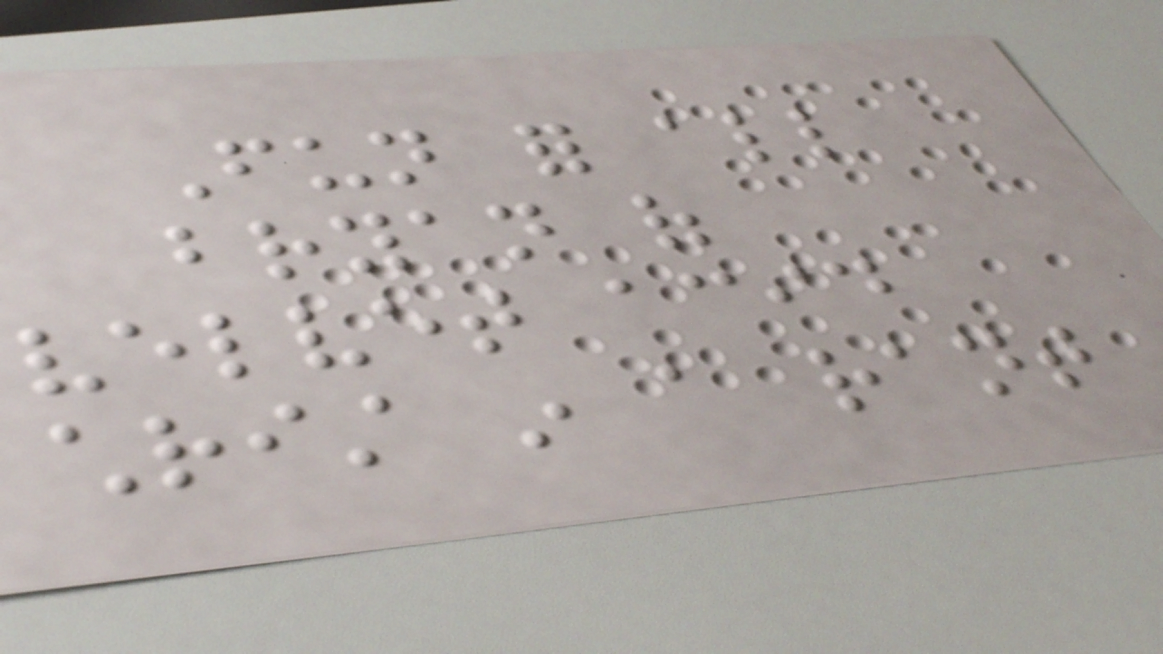Fun for all
bryan of
velvet acid
christ in a rant
